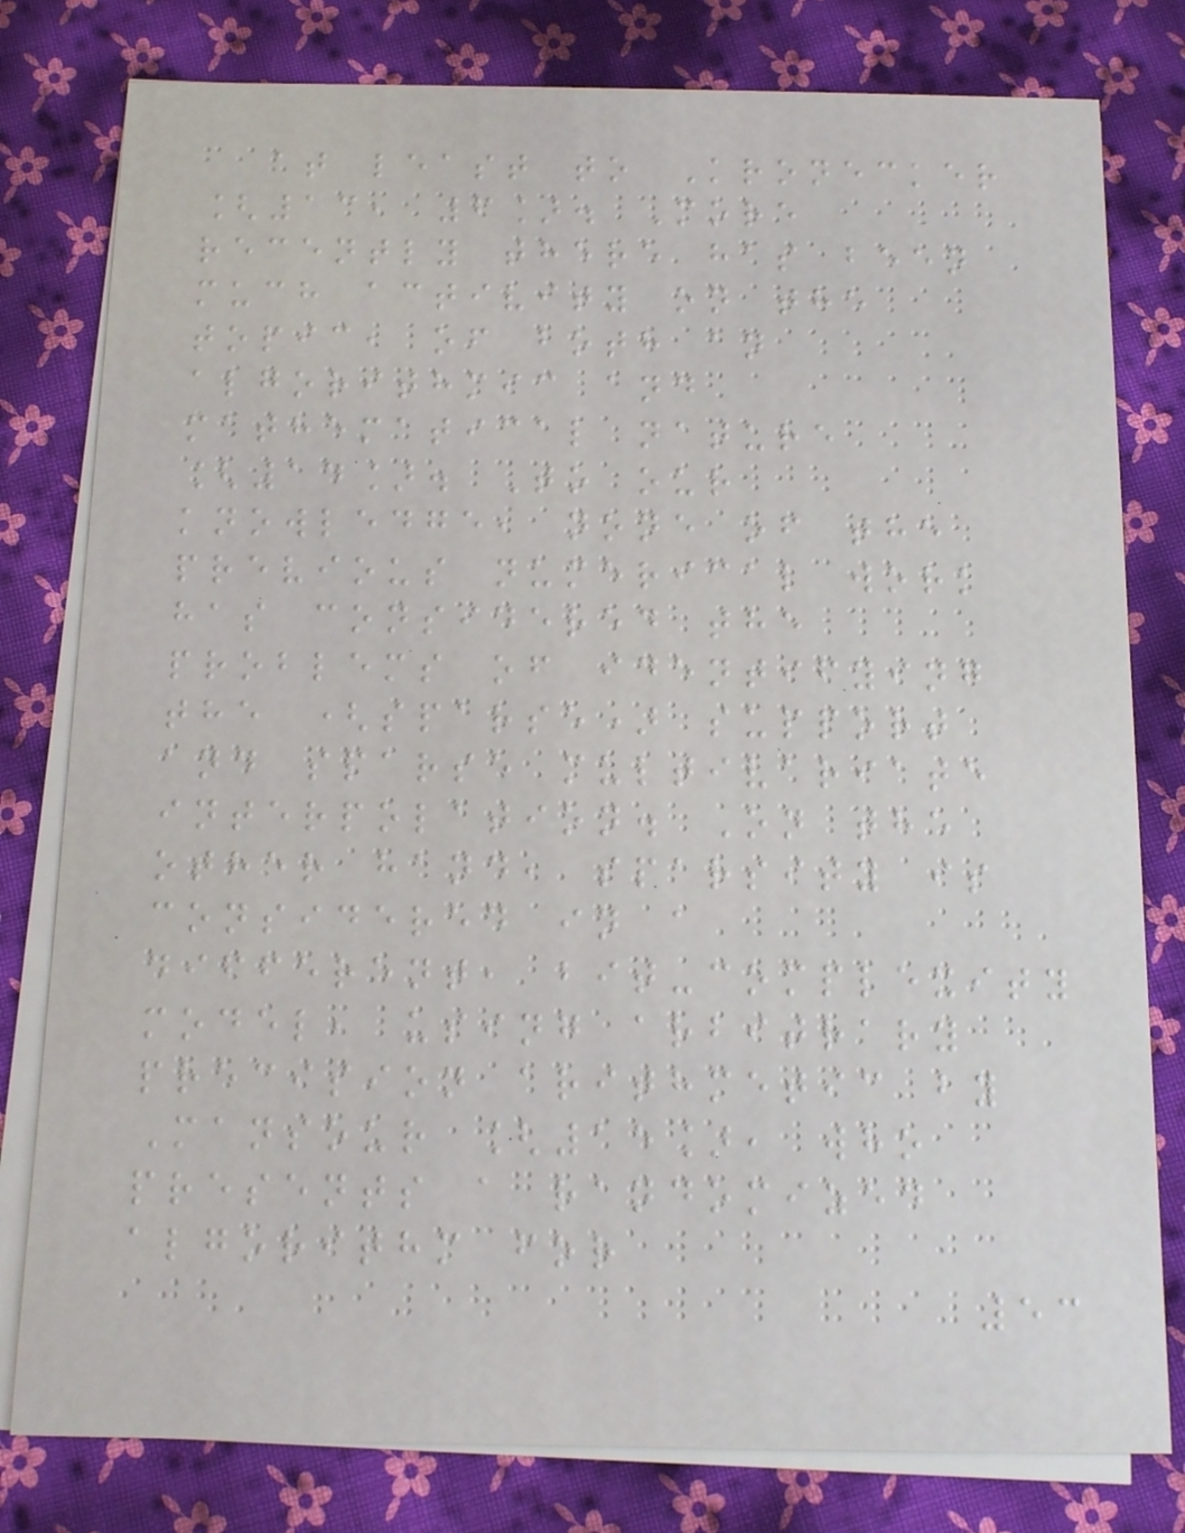at least to Kronecker
[13, 6]. More
recently there has been
much activity on the
topic, of both an
algorithmic and
mathematical nature
[14]. To our
knowledge, none of the
previous numerical work
has considered the
problems of identifying
the (sparse) support
and sparse multivariate
interpolation. On the
other hand, sparsity is
considered in a
different, bit-complexity
model, using arbitrary
precision arithmetic by
Mansour [15], who
presents a randomized
algorithm for
53
